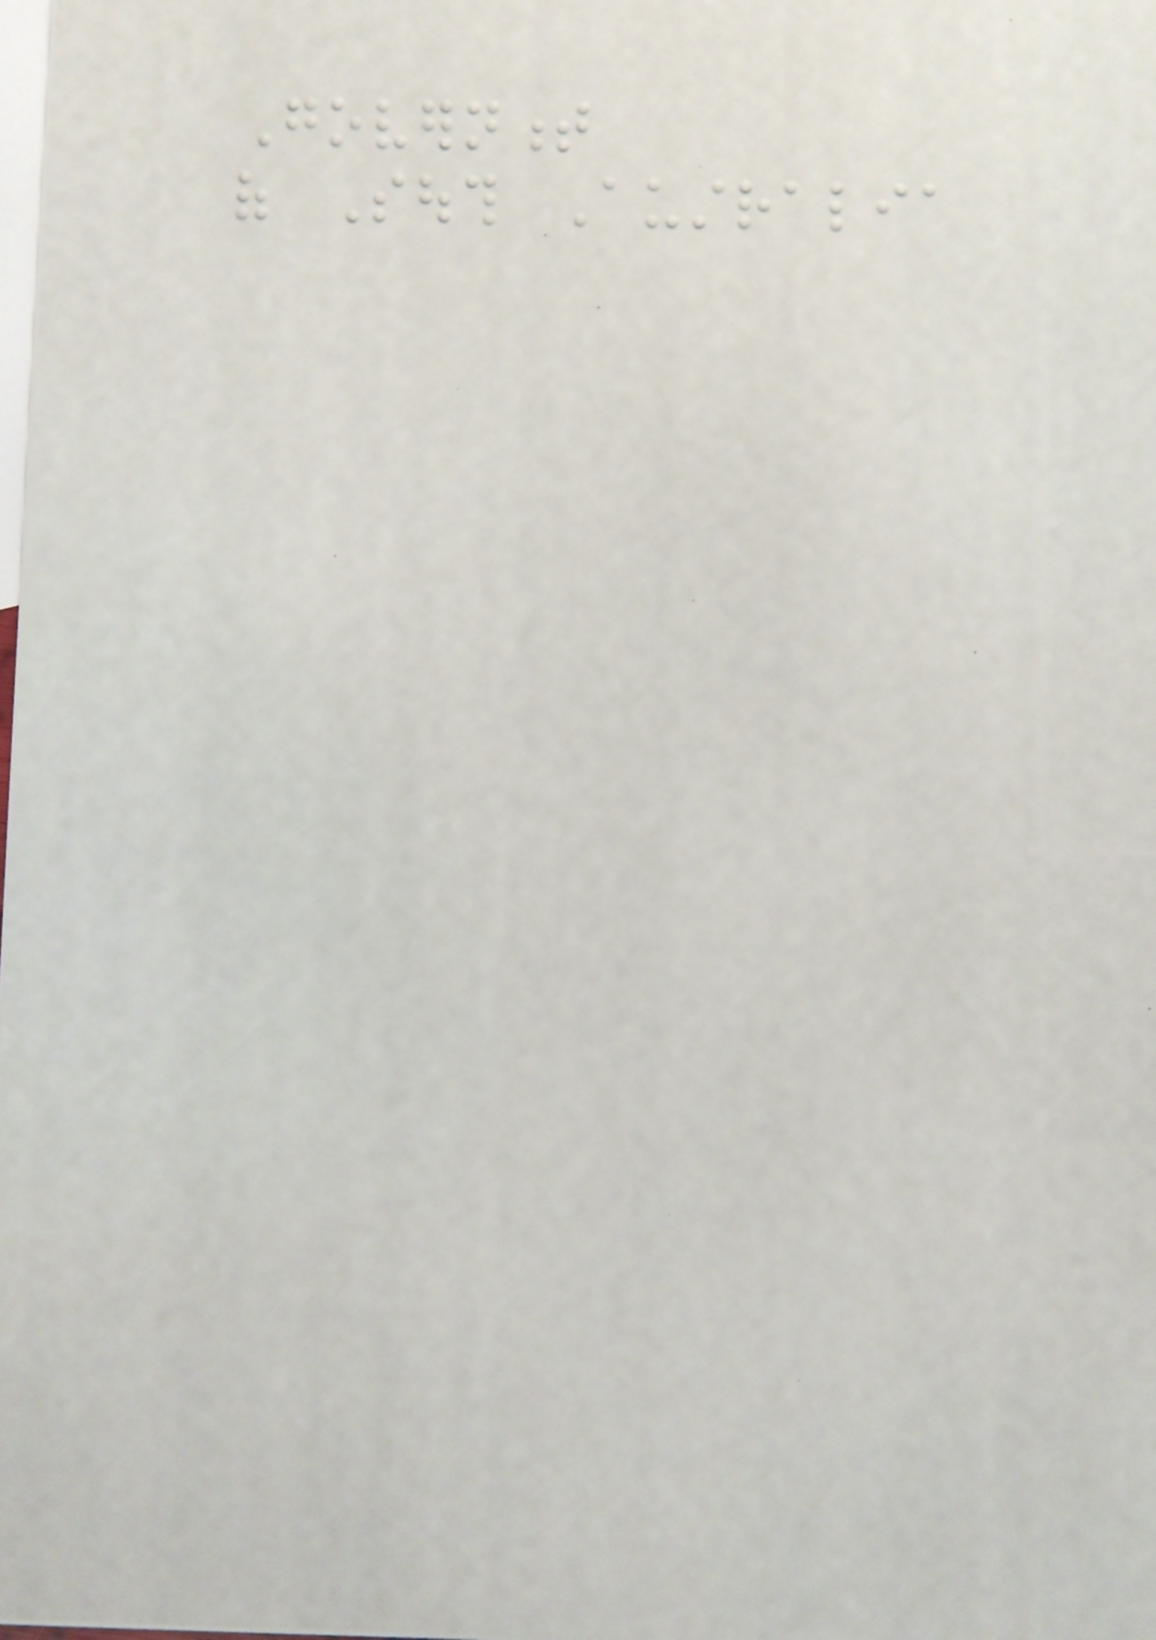Government
of South Australia
